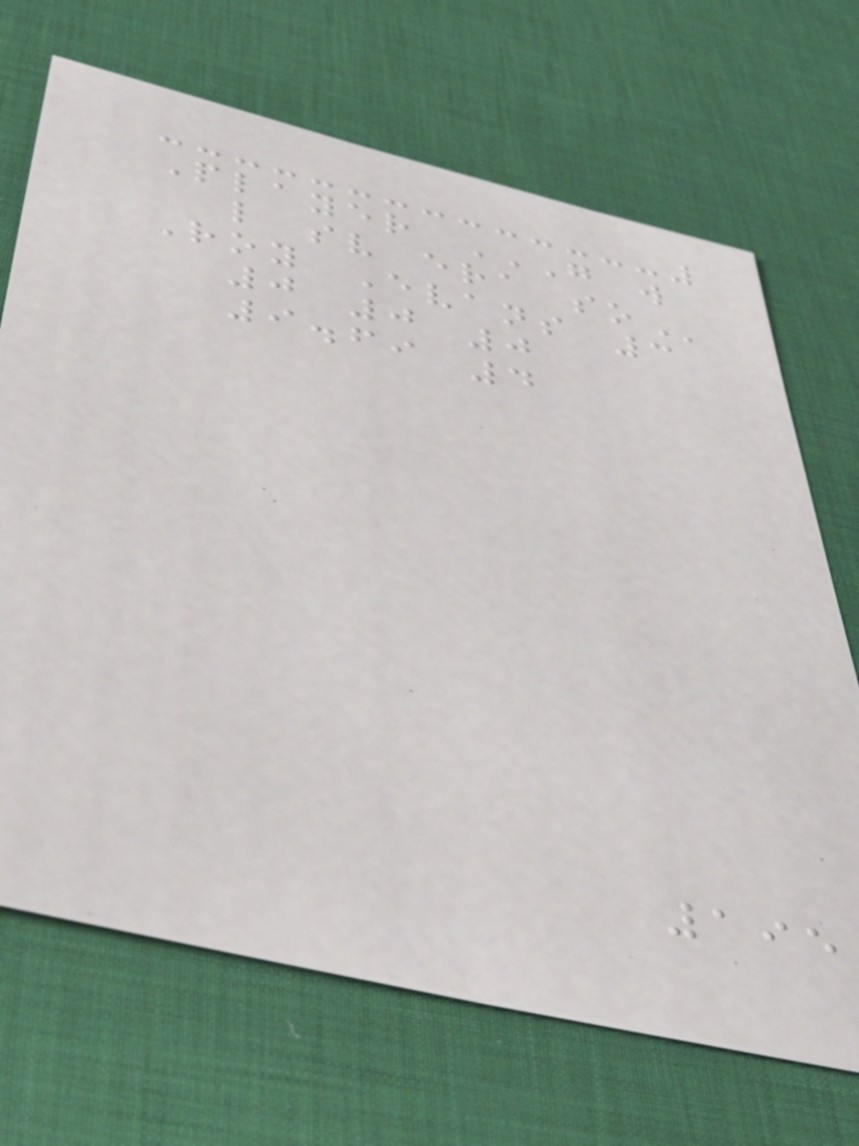Player G W
L SV ERA SO
Roy Evans 3
0 0 0
9.69 4
195
